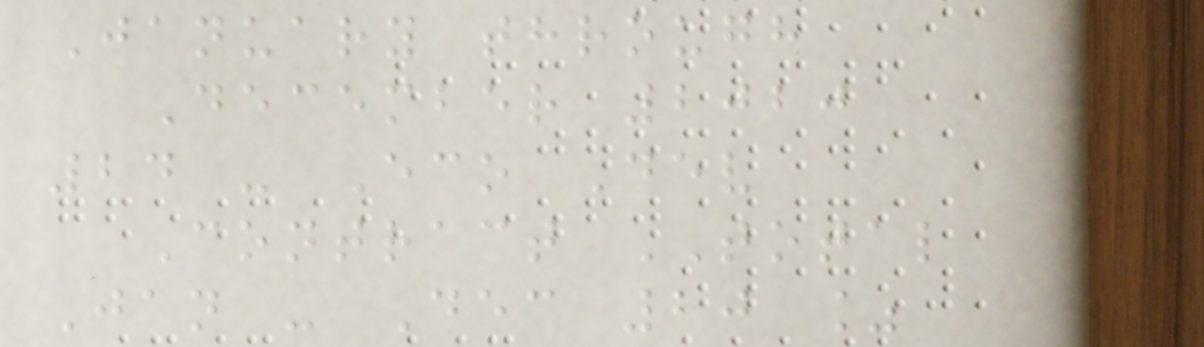January through
December 2020
24 - Eco Dev
Contract TOTAL
Jan - Dec 20 %
